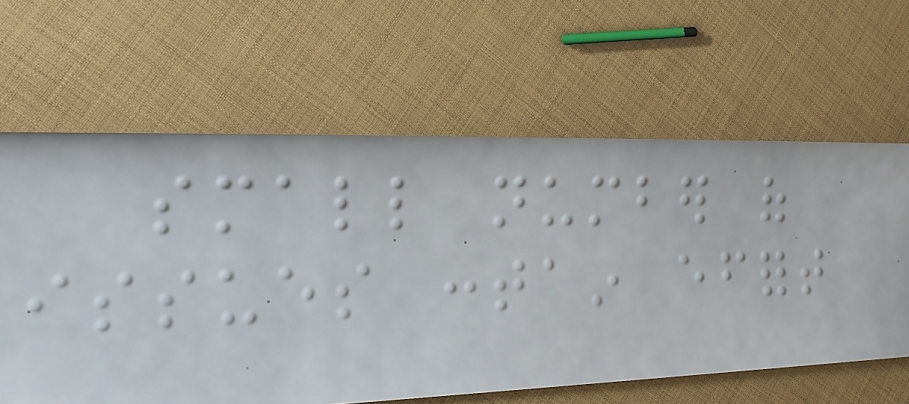small number of
issues contain effort
